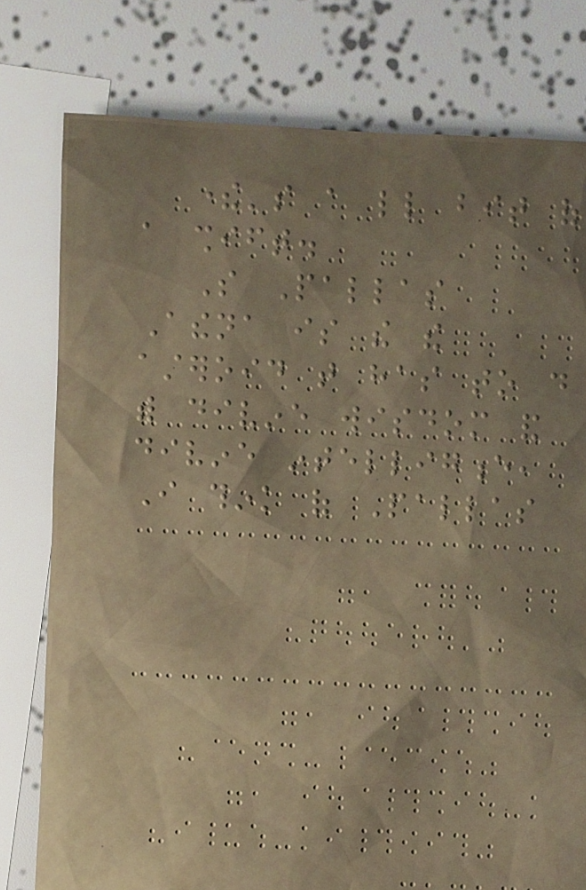there's a little bit of
a shift.
So Pallas
Athena is the the
asteroid that has to do
with divine wisdom and
divine intelligence,
I think of Pallas
